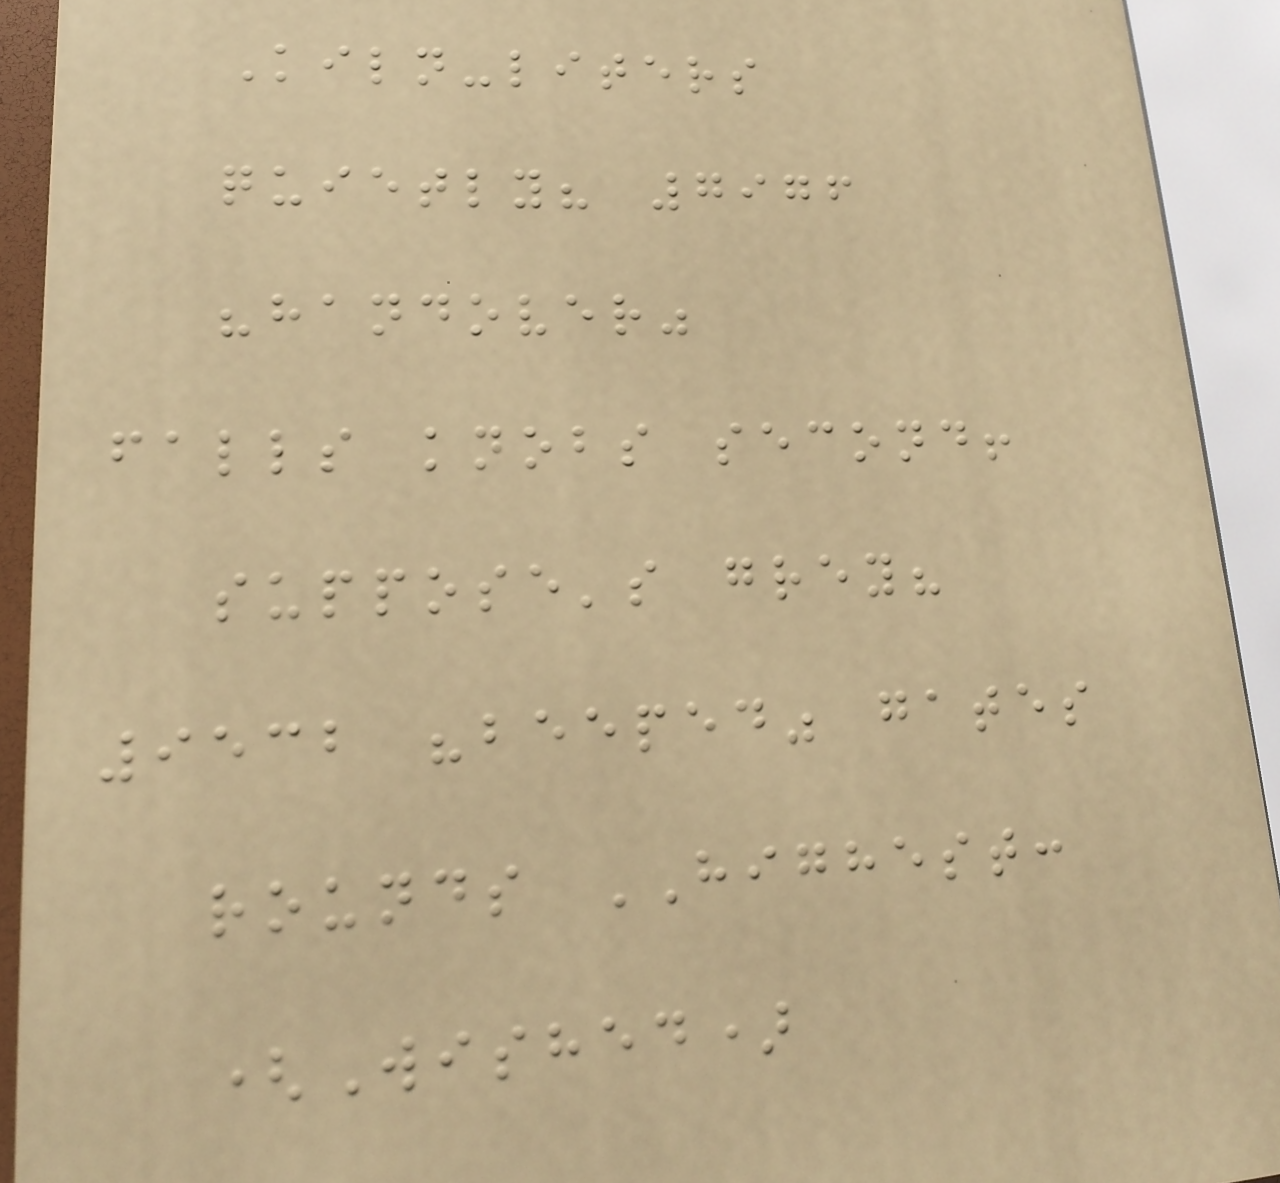Kiln-liters
quietly? 7976
"handover"
falls knobs second!
suppose's grey?
9532 "beeped" gates
rounds HIGHEST:
(Wished)
